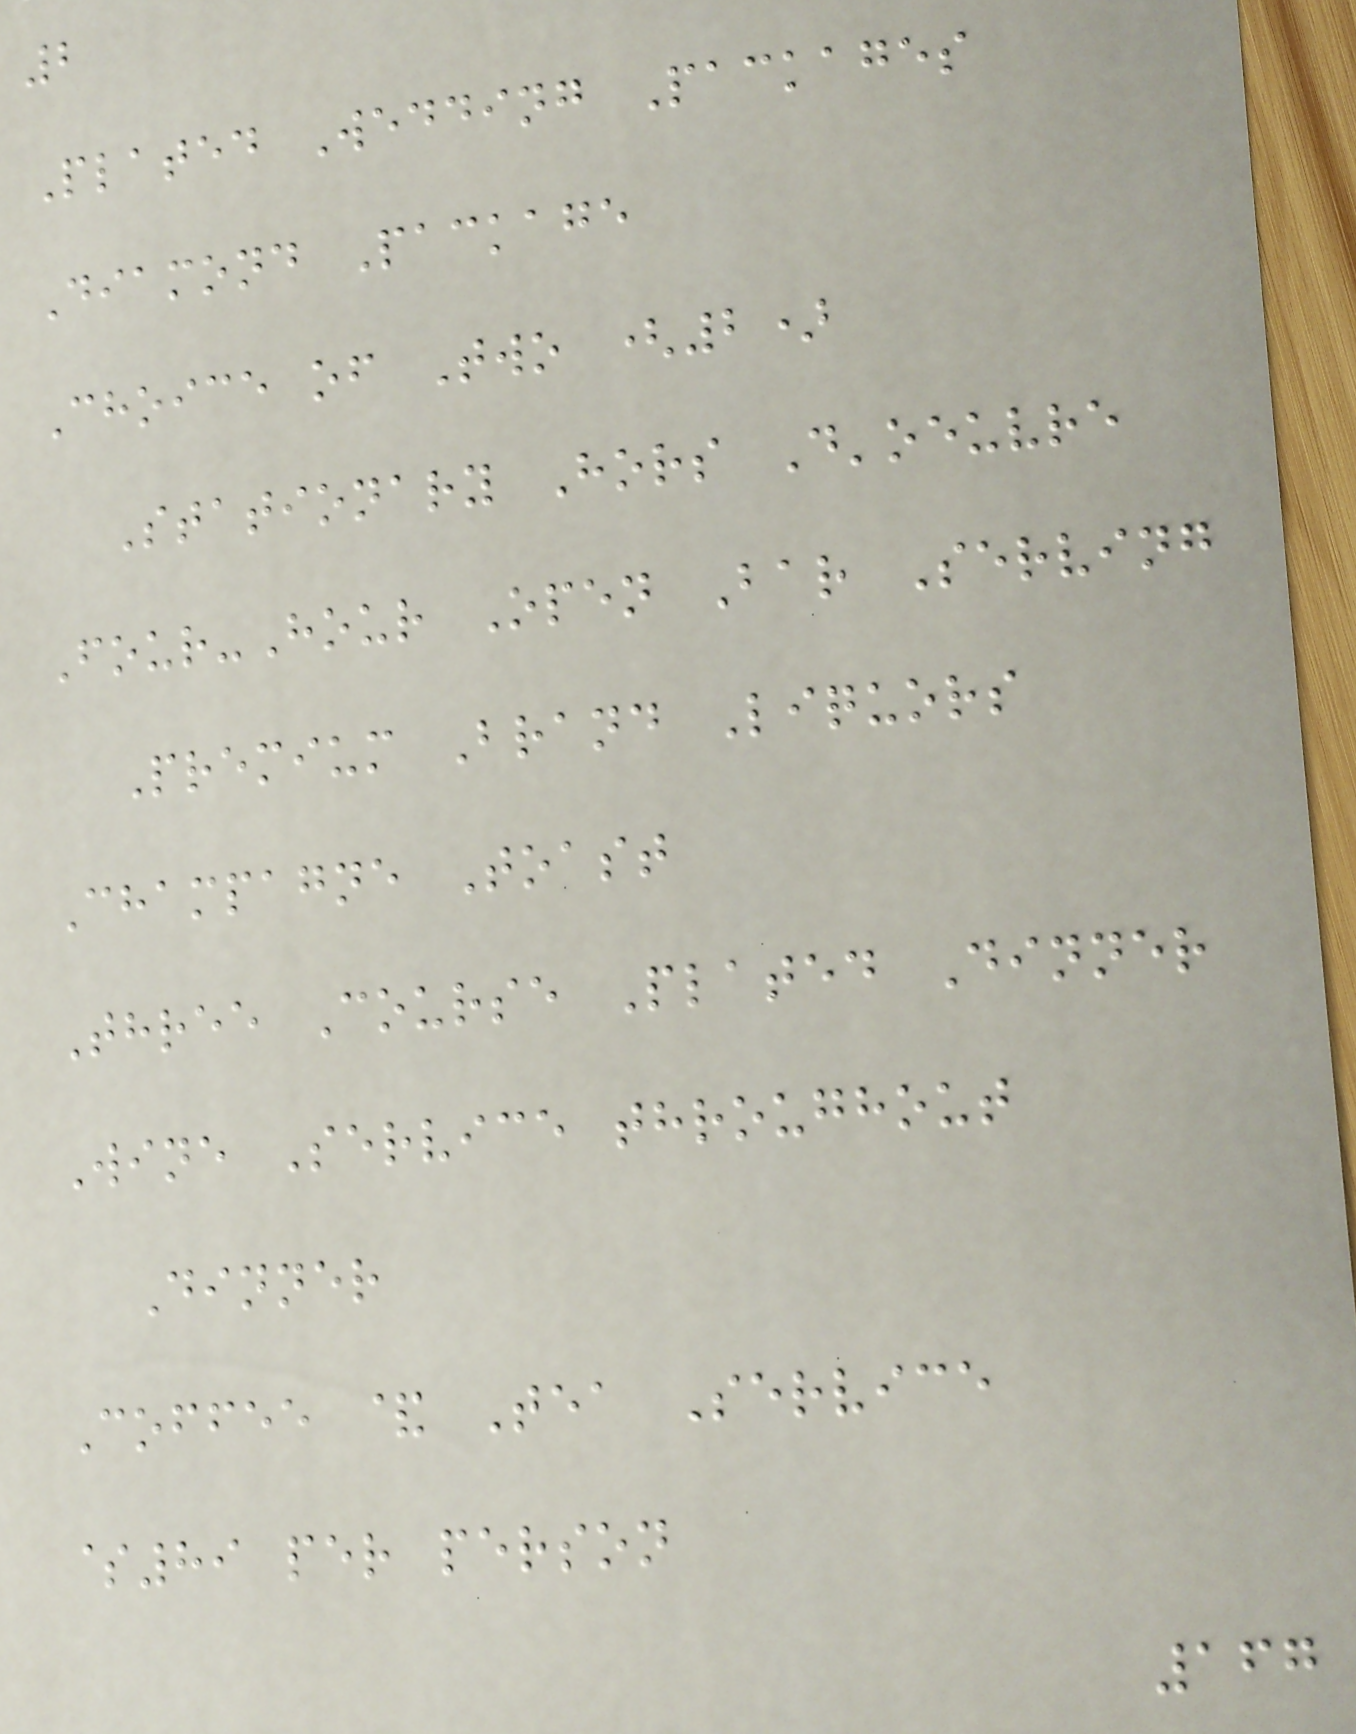2
Plated Wedding Packages
Diamond Package
Choice of Two (2)
Stationary Hors D'oeuvre
Four-Hour Open Bar Serving
Premium Brand Liquors
Champagne Toast
Three Course Plated Dinner
Wine Service throughout
Dinner
Coffee & Tea Service
$89 per person
167
